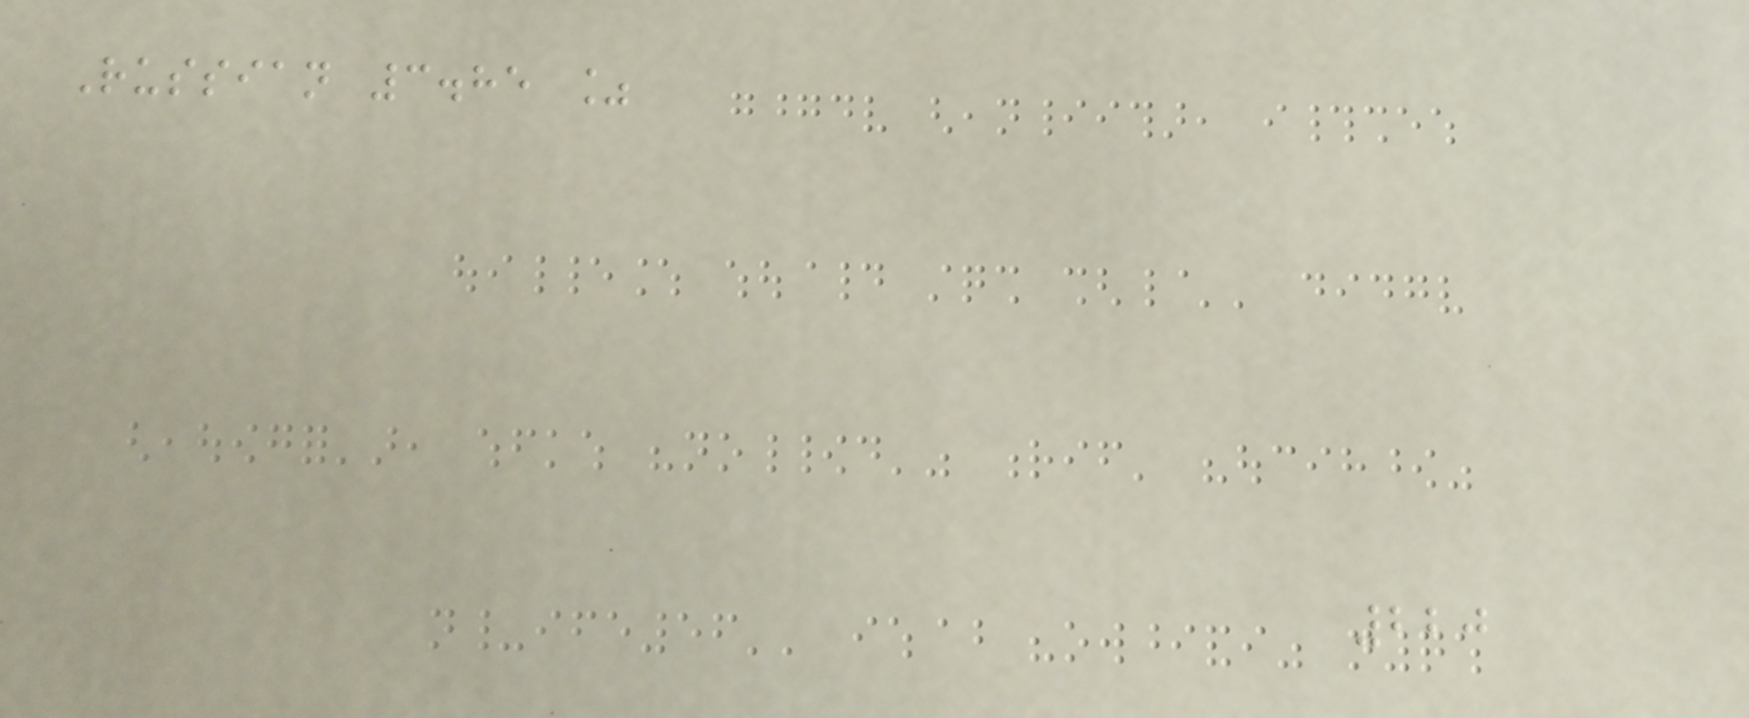Russian 3.85 %
220
